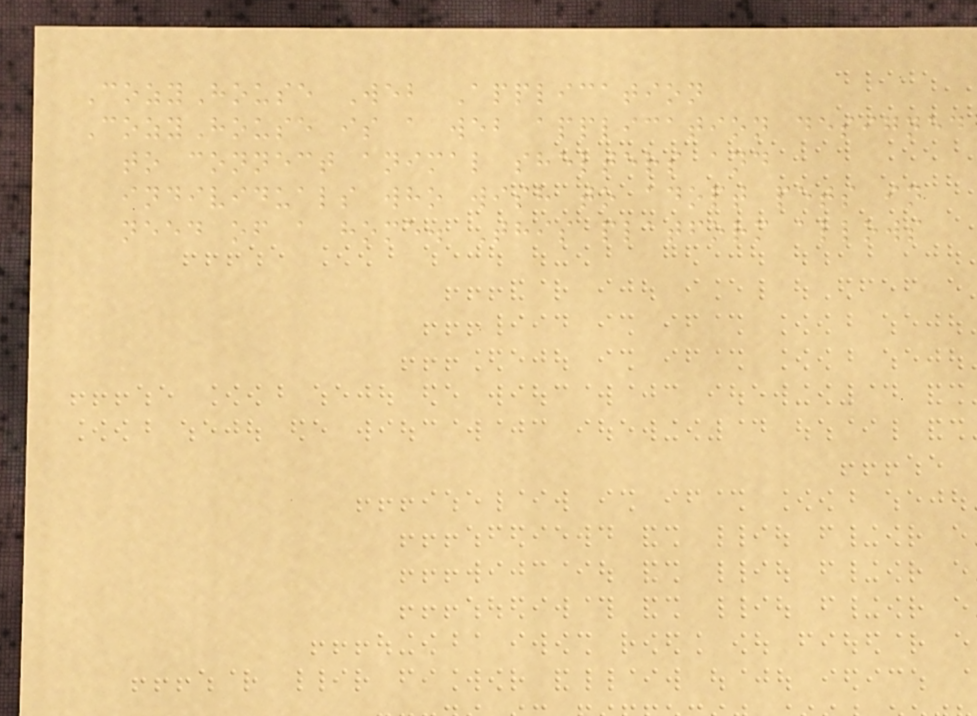CozyHouse Web Application
CozyHouse is a web application designed
to connect animal shelters and
individuals who wish to adopt pets in
need of a home. This platform allows
